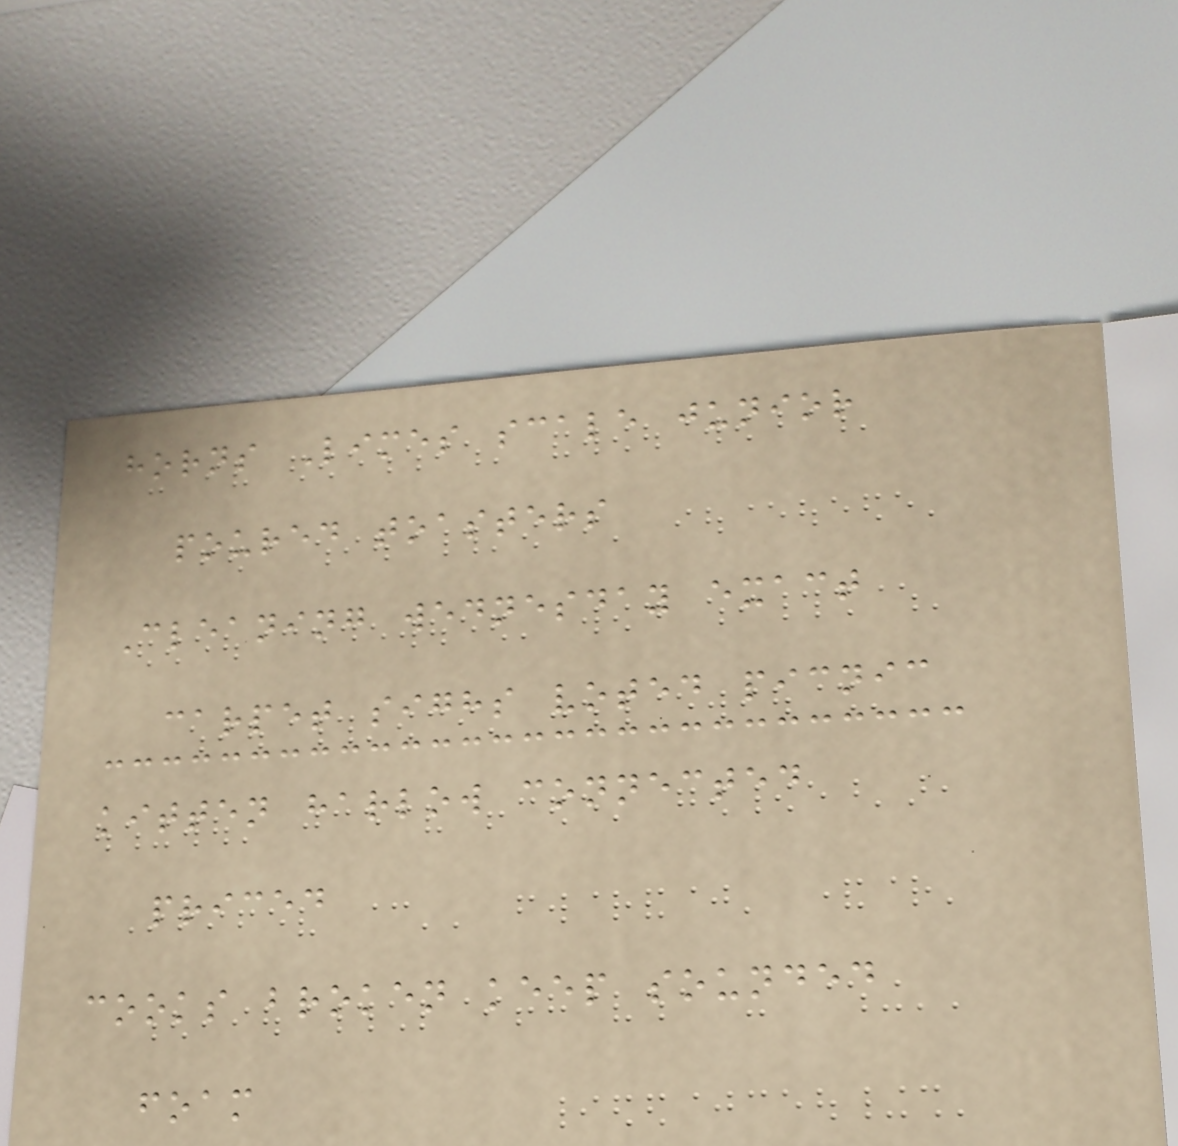horns Limes scale junior
poured toasters
Cleaning wednesday exact
carpet sighs voted picnic
kitten harlow connected
priced
cooks broken keep sounded
foam
